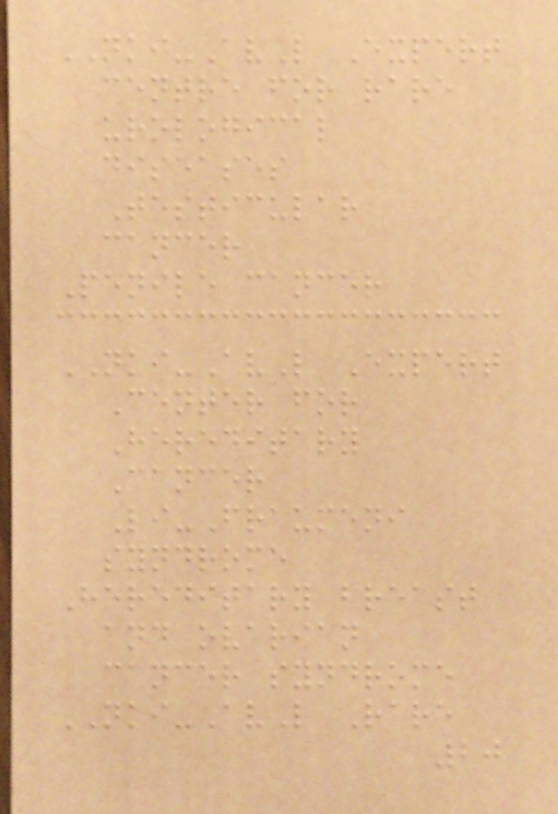NKI-AvL Expert
centre for rare
urological
diseases
Testicular
cancer
Penile cancer
NKI-AvL Expert
Center for
Hereditary
Cancer
Li-Fraumeni
syndrome
Hereditary breast
and ovarian
cancer syndrome
NKI-AvL Rare
20
